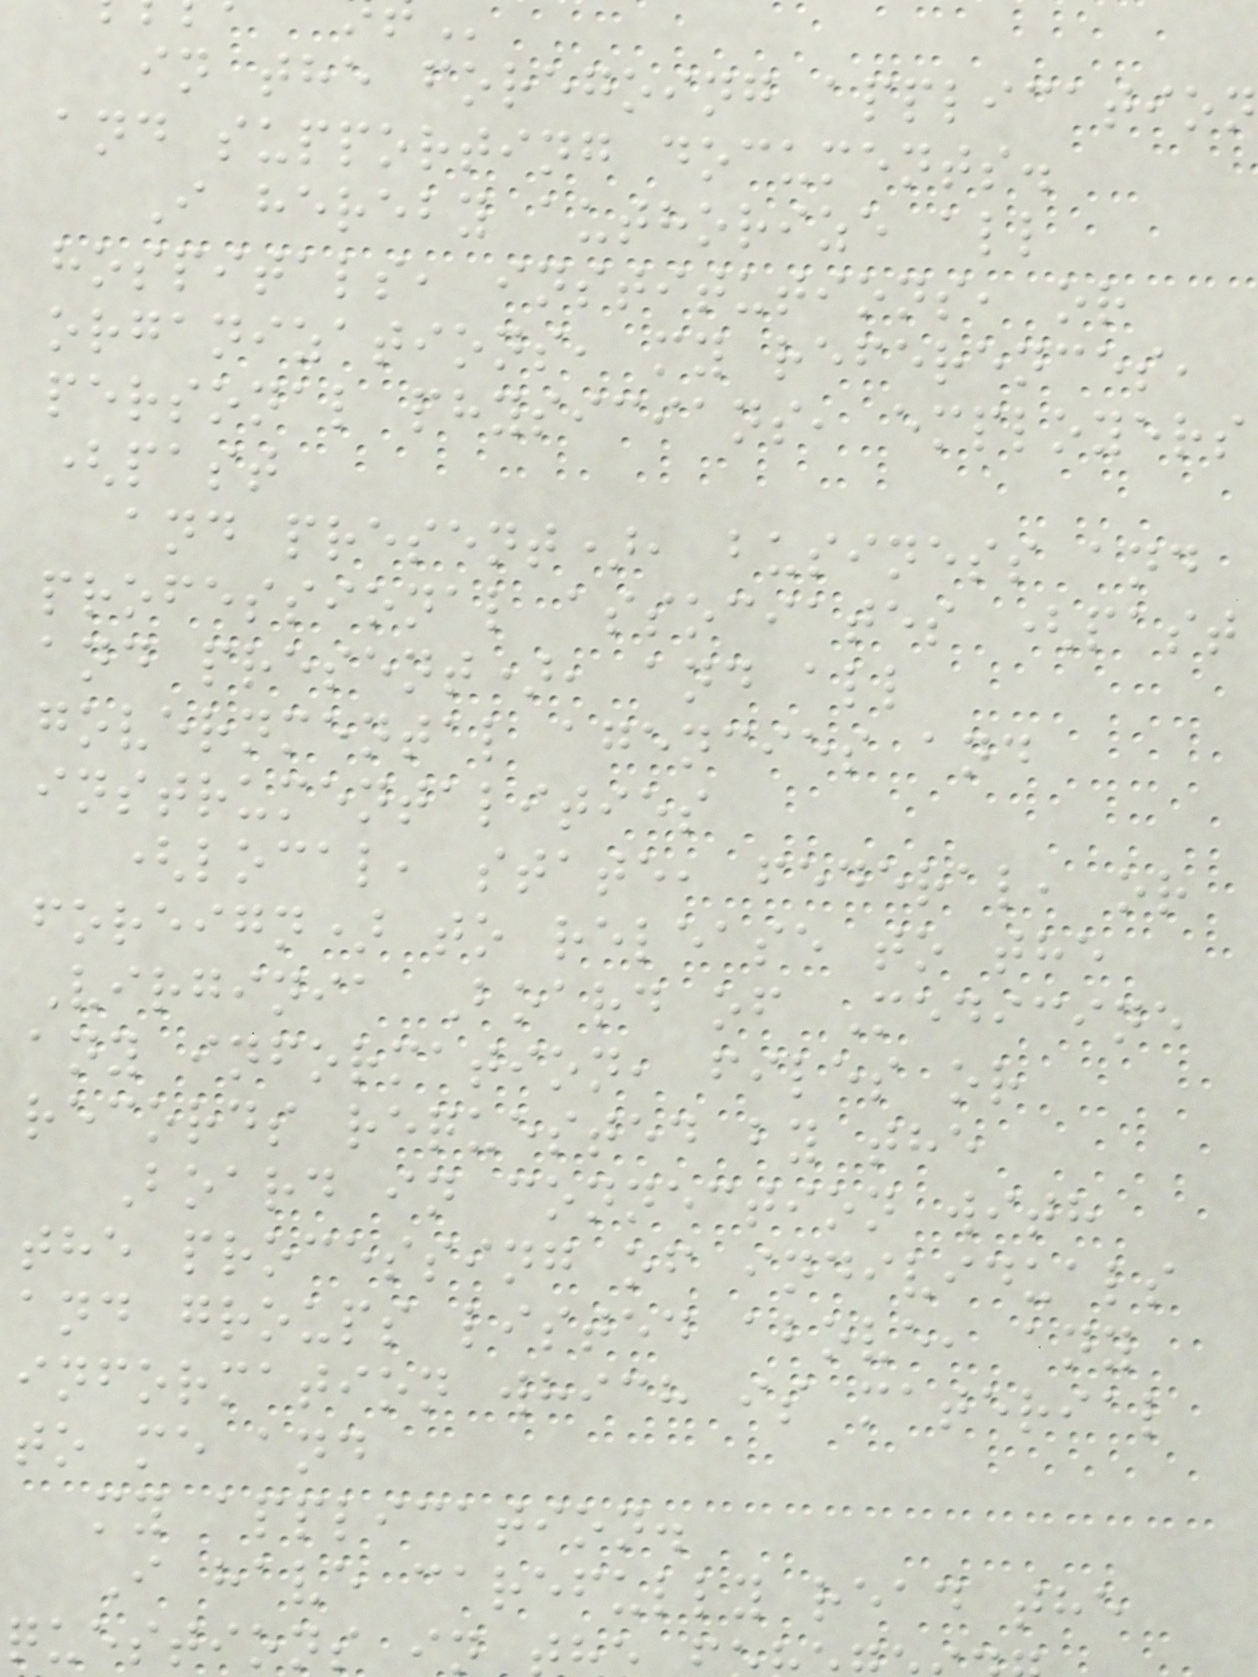in the foregoing application
and supporting documents.
I hereby authorize all
hospitals, institutions, or
organizations, my references,
personal physicians, employers
(past
and present), business and
professional associates (past
and present), and all
governmental agencies and
instrumentalities
(local, state, federal, or
foreign) to release to the
Virginia Board of Medicine
any information, files or
records requested by the
Board in connection with
the processing of individuals
and groups listed above, any
information which is material
to me and
my application.
I have carefully read the
questions in
